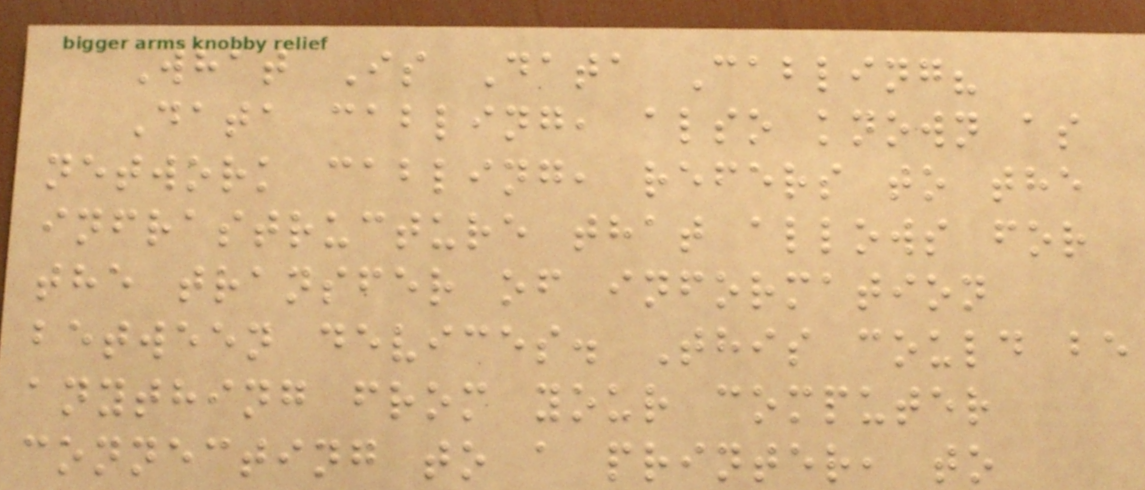What Is Data Cabling?
Data cabling, also known as
network cabling, refers to the
infrastructure that allows for
the transfer of information
between devices. This could be
anything from your computer
connecting to a printer, to
